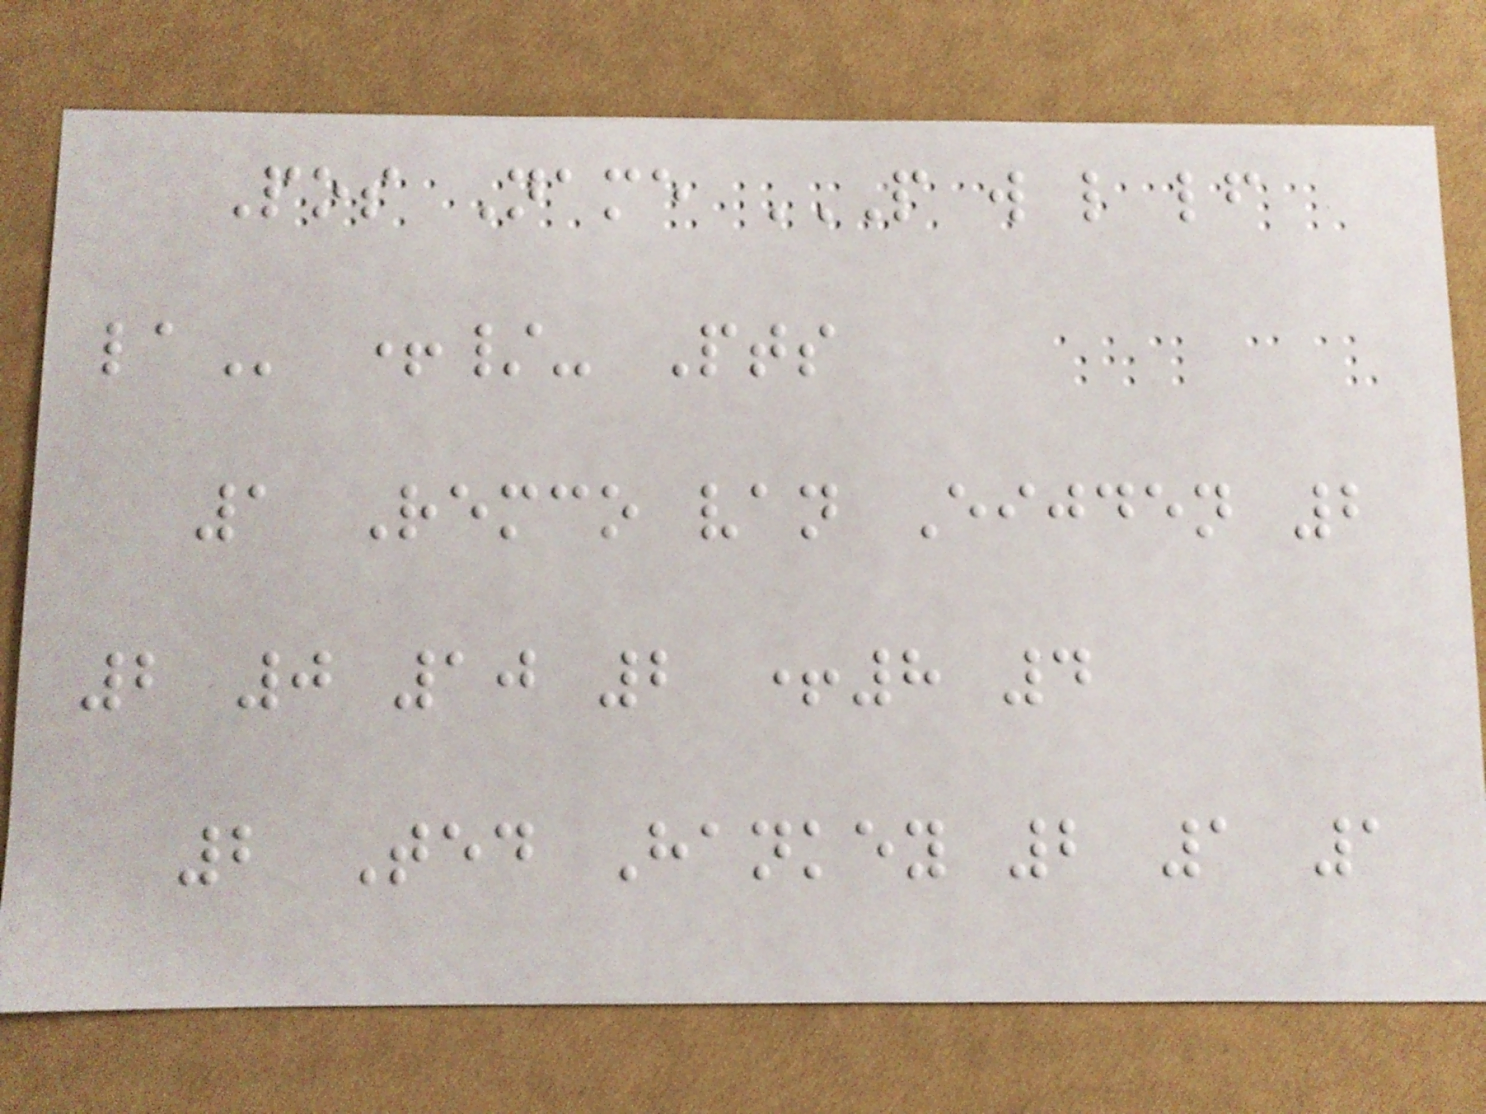Pos Name P W L LF
LA +/- Pts
1 Remco van Eijden 2
2 0 10 2 +8 4
2 Ted Hankey 2 1 1
